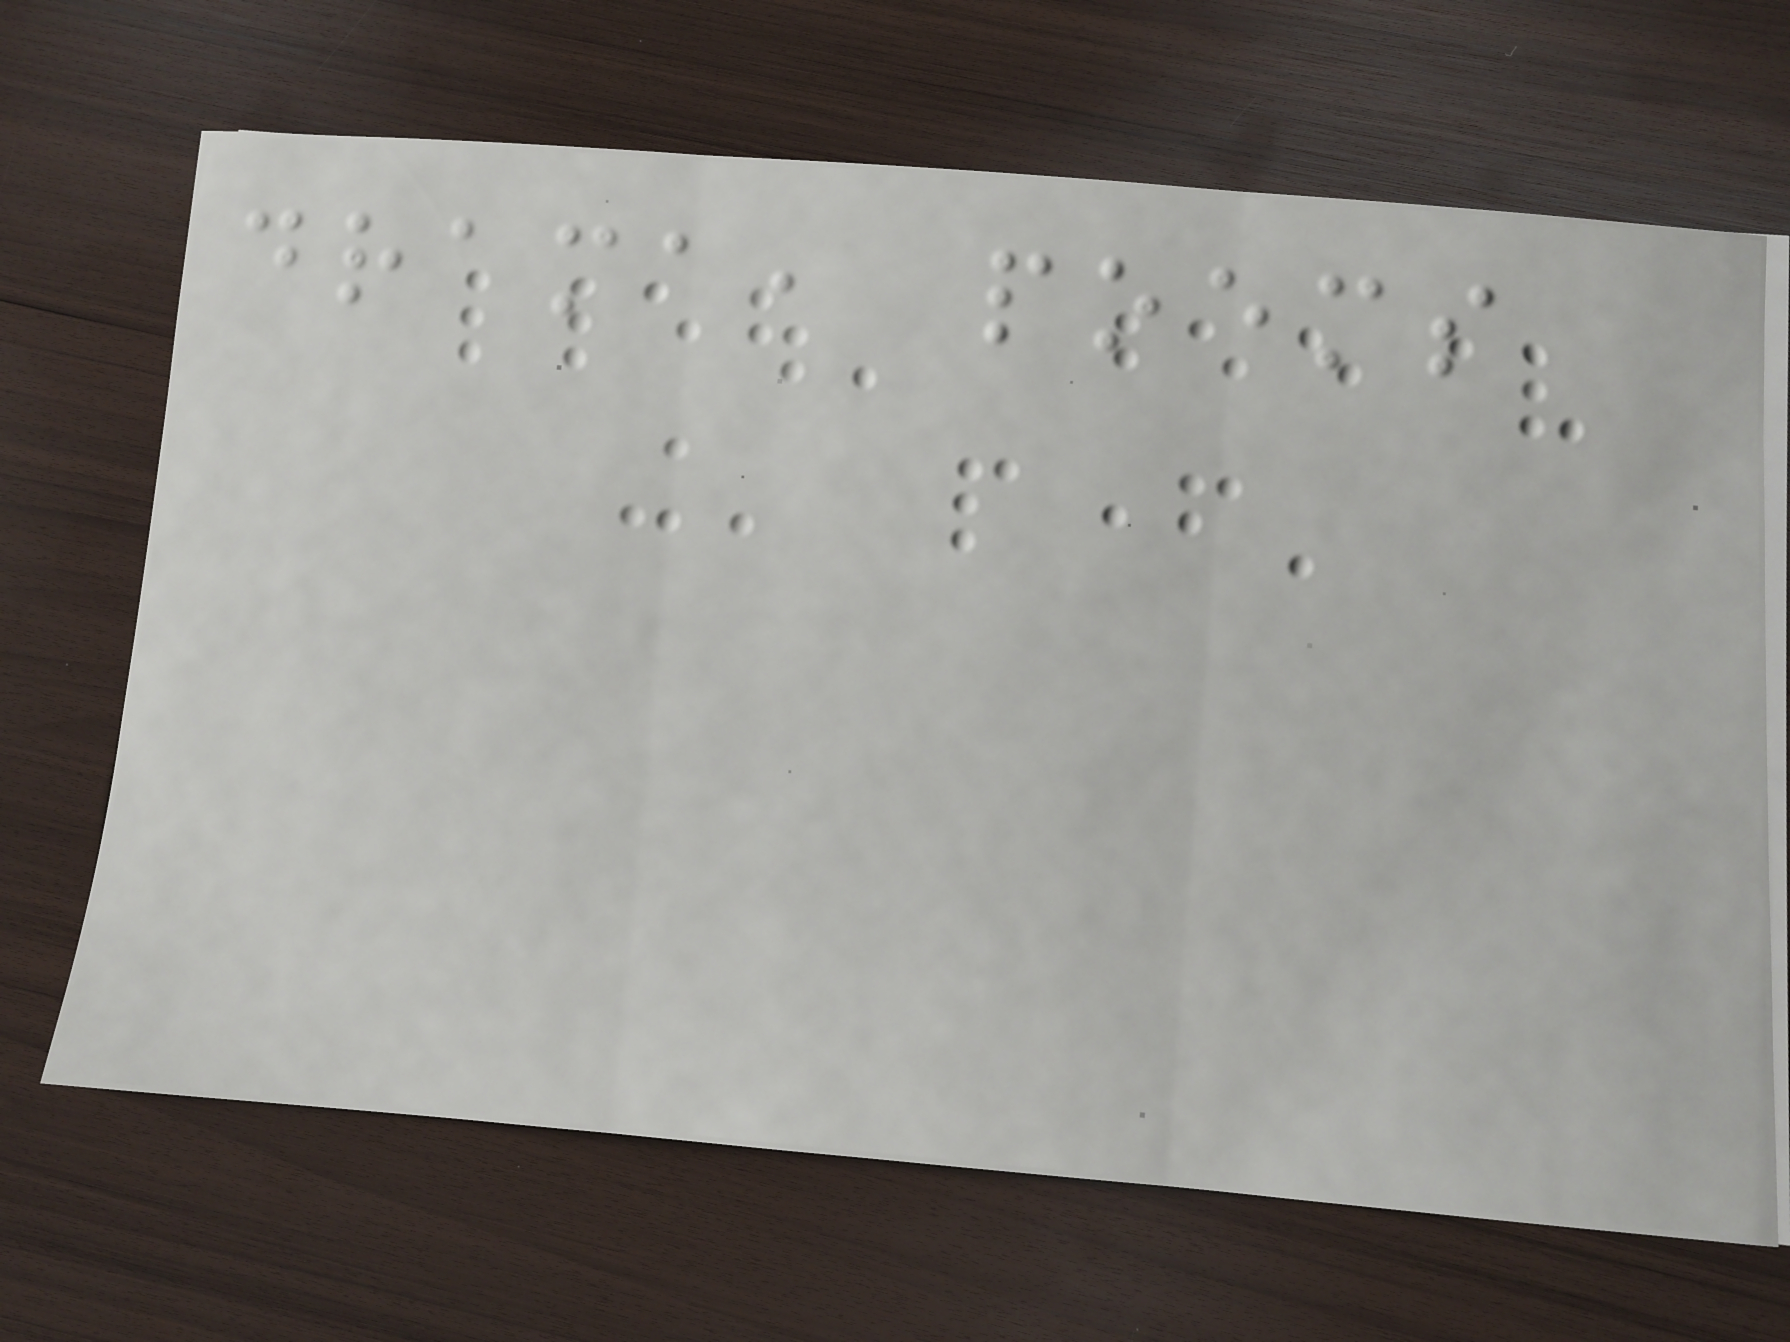drama, poems
